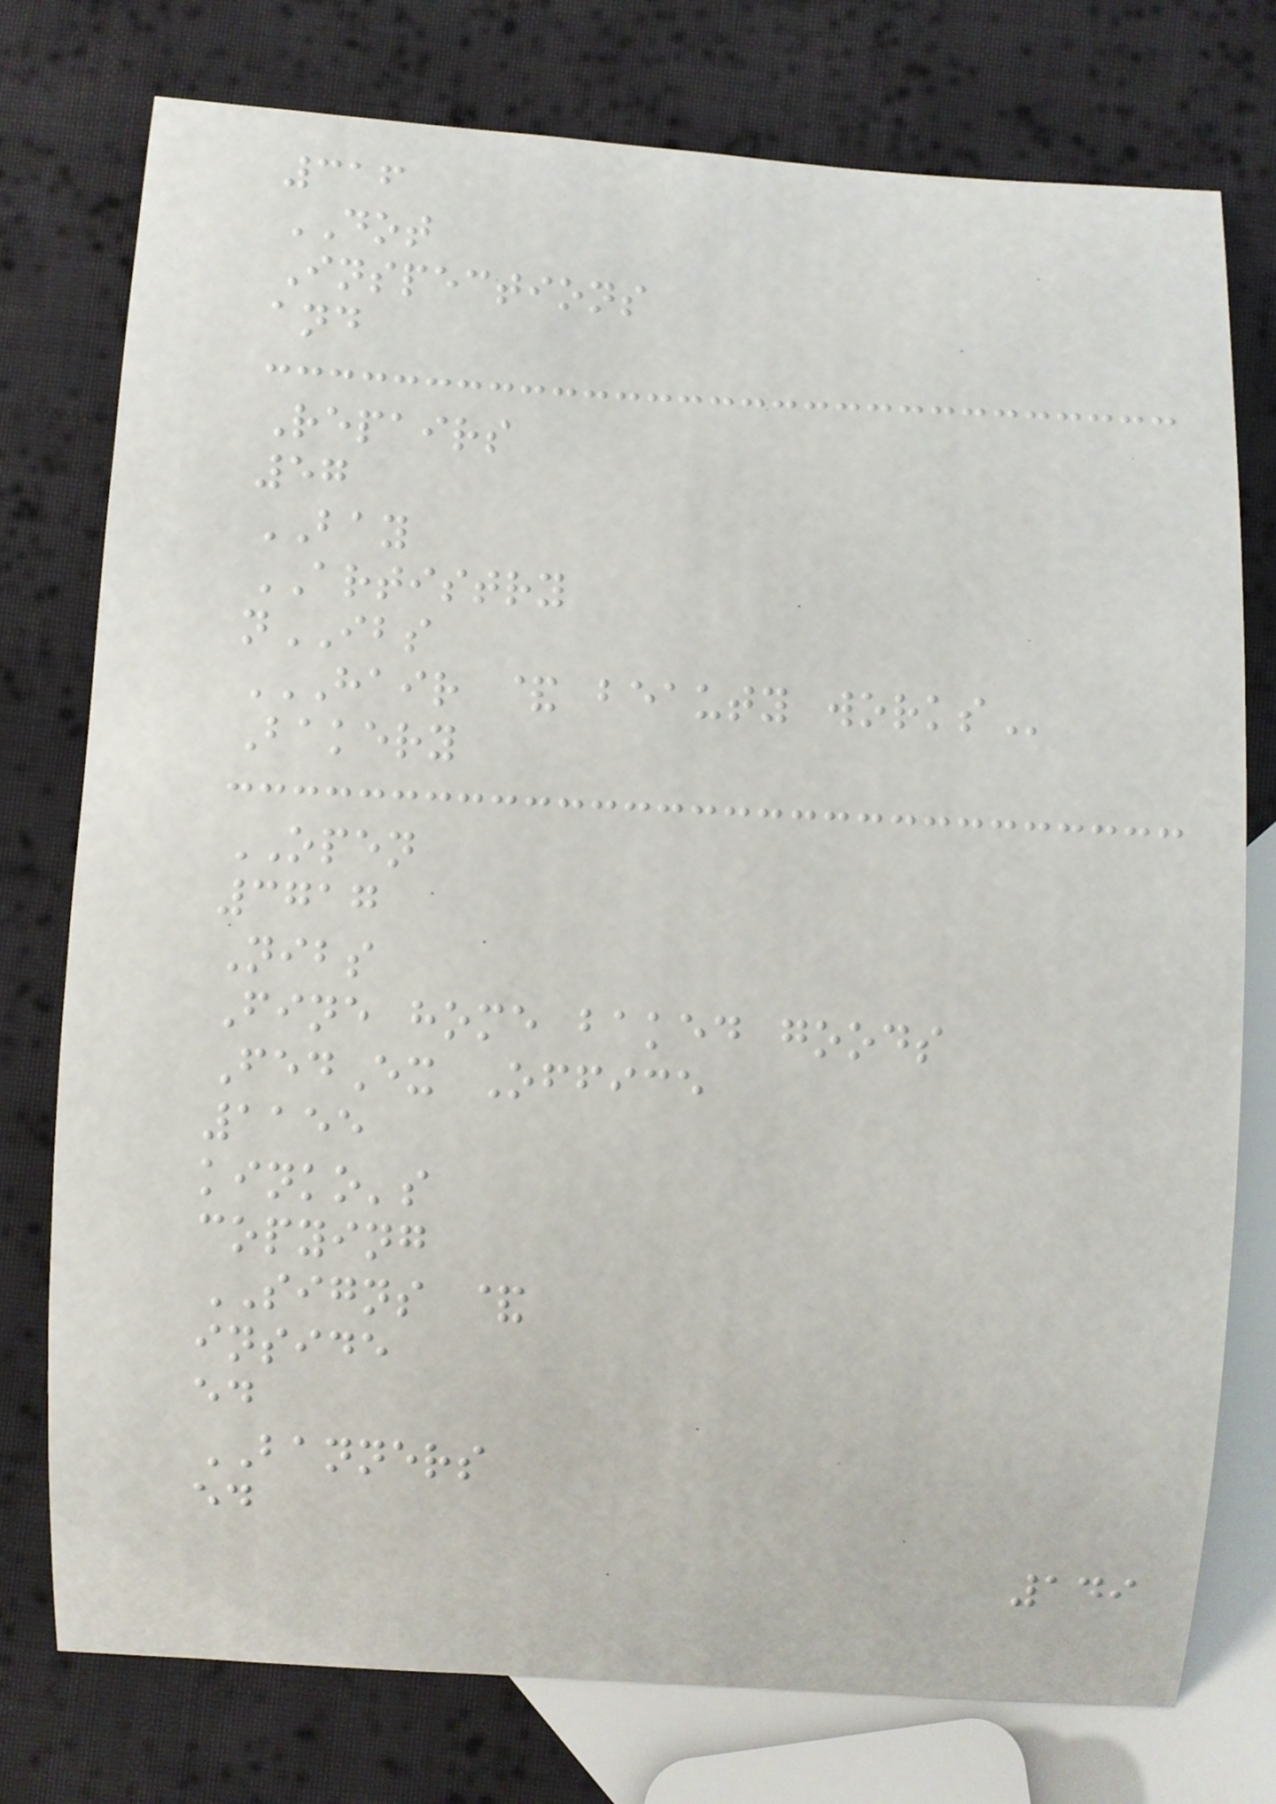316
DOT
Inspections
and
Repairs
57
BAY
ARTISTRY
nIBS
HAIR & BEAUTY WORKS
Bakery
OPEN
3717
Nibs
Fine home baked goods
FedEx Office
1155
kinko's
copying
SIGNS &
inside
ed
BANNERS
ed
149
